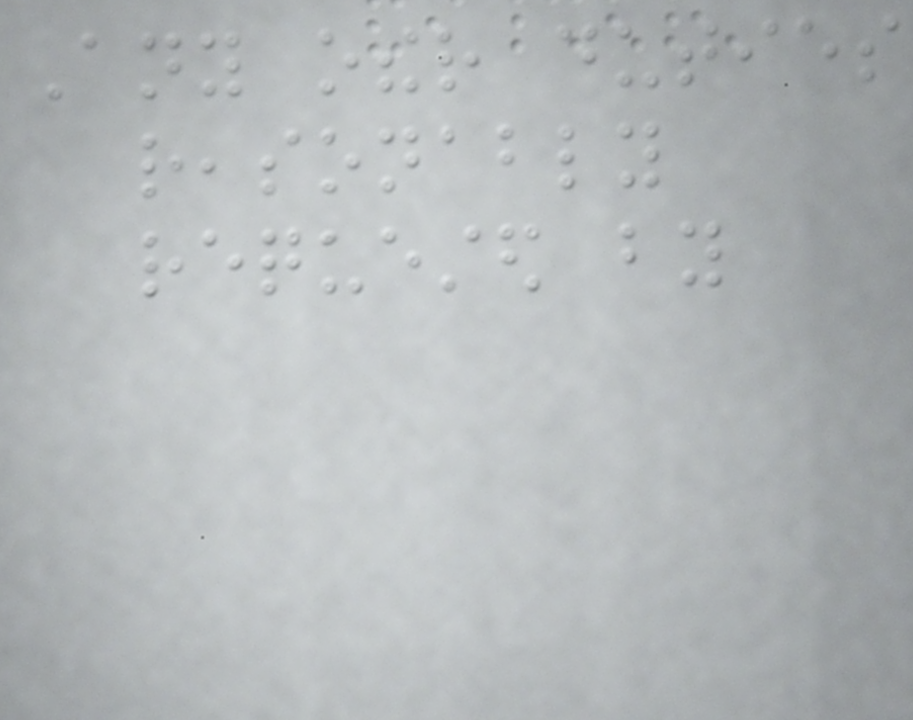Any other duties
reasonably
requested by
